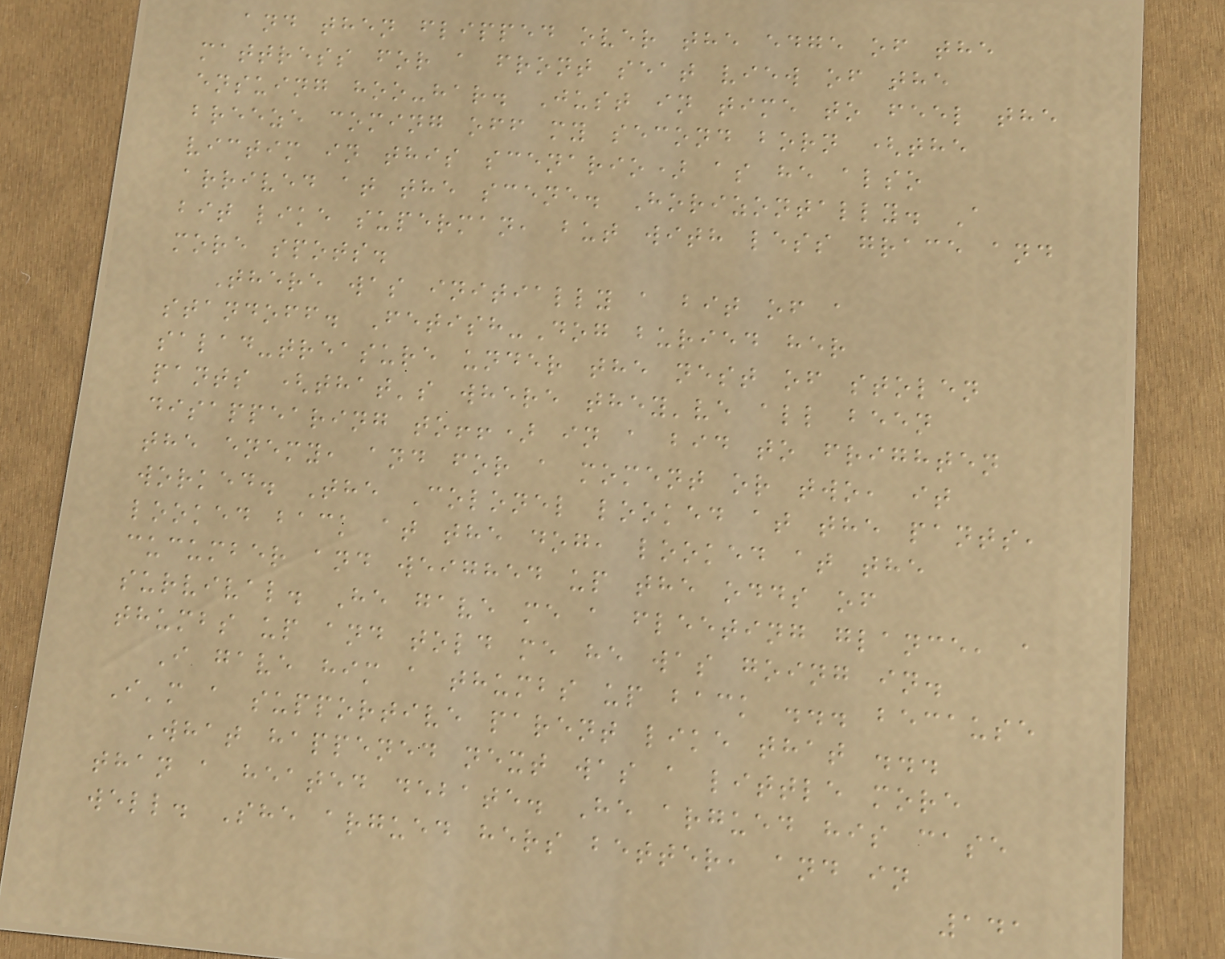and then flipped over the edge of the
mattress for a front seat view of the
ensuing hoo-har. Just in time to feel the
breeze coming off my second born (the
victim in this scenario) as he also
arrived at the scene. Horizontally. A
bit like superman, but with less grace and
more spots.
There was initially a bit of a
standoff. Fetish-Dog buried her
salad-treasure under the nest of stolen
pants (that's where they've all been
disappearing to!!) in a bid to frighten
the enemy, and for a moment or two, it
worked. The Colonel looked at the pants,
looked back at the dog, looked at the
cucumber and weighed up the odds of
survival. He gave me a fleeting glance, a
thumbs up and told me he was going in.
I gave him a thumbs up back ... because
I'm a supportive parent like that ...
What happened next was a little more
than a heated debate. He argued his case
well. She argued hers better, and in
141
